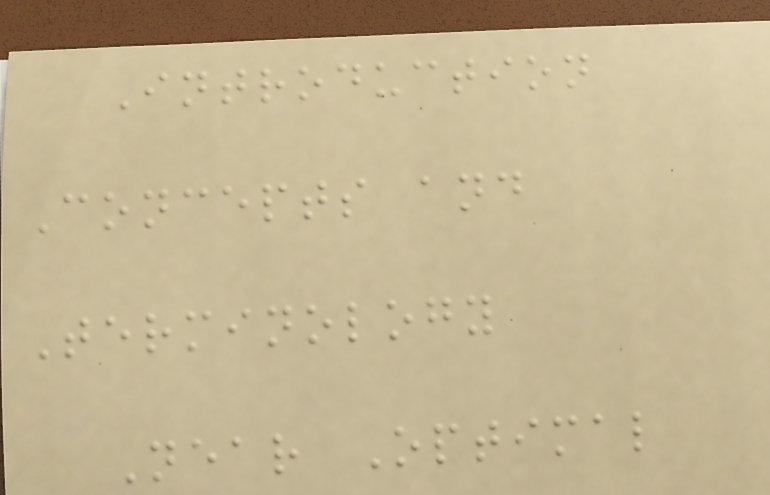Introduction
Concepts and
Terminology
Near Optimal
